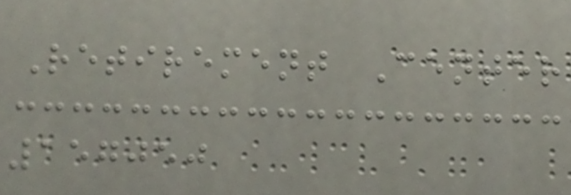Retirement Center
157050
